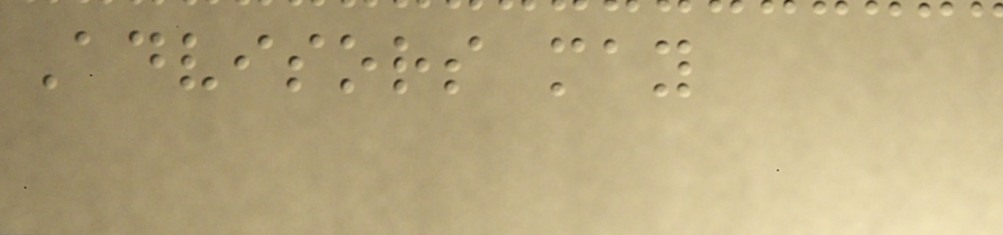Advisors may
